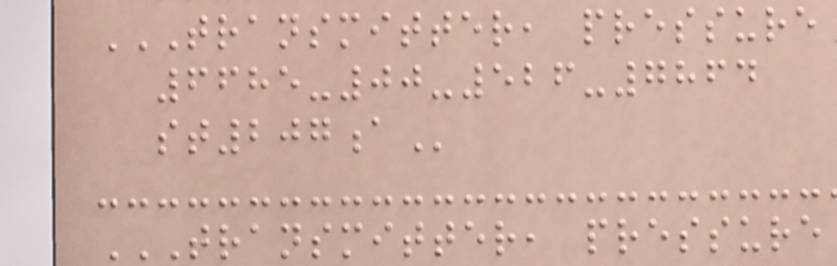TRANSMITTER, PRESSURE
6685-00-526-7864
ST207A
TRANSMITTER, PRESSURE
